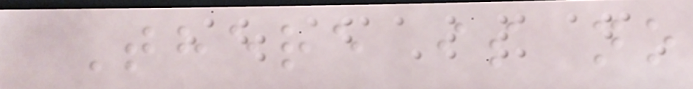There is no
